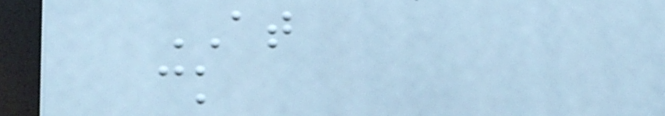AT
ck
